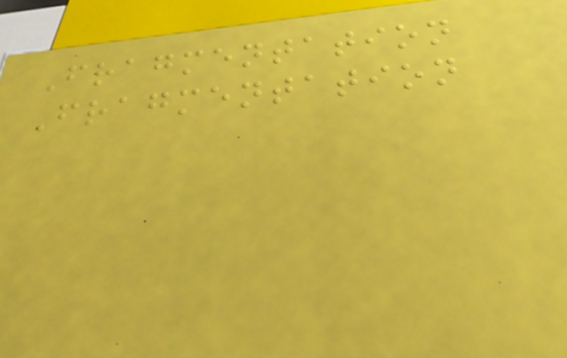Fragmentation
Fragmentation
